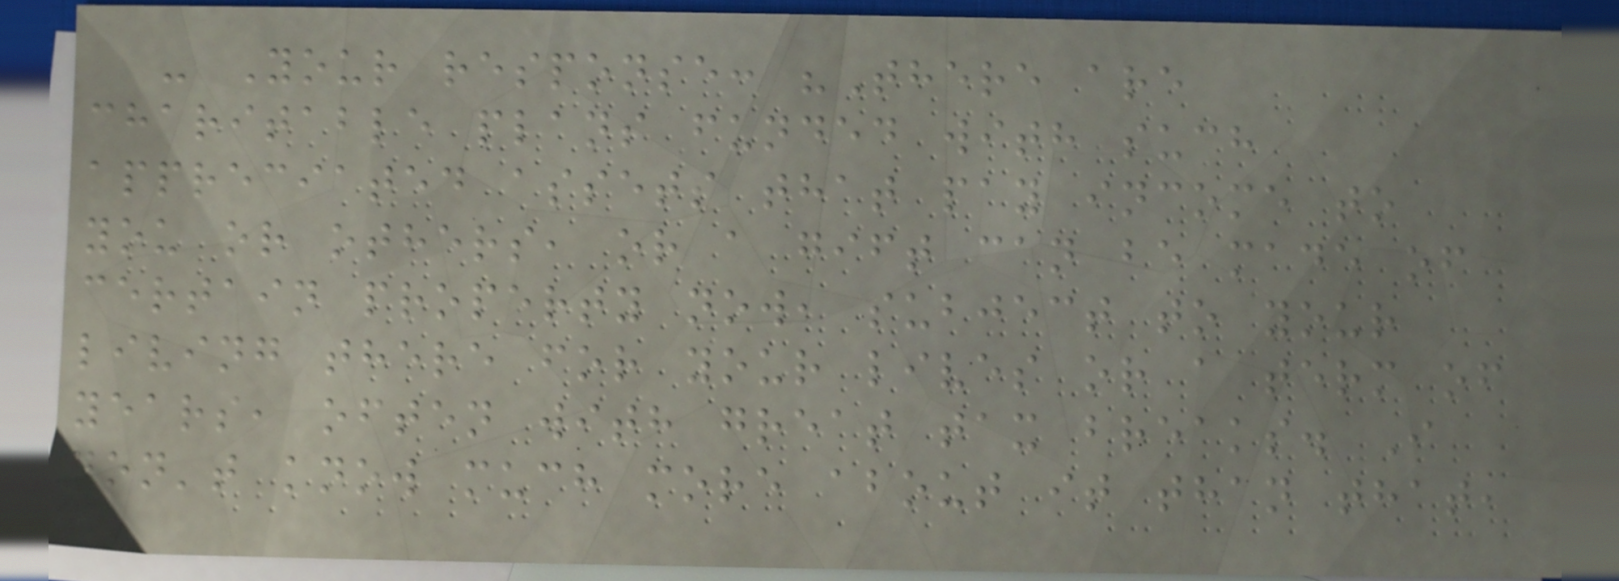- Your response: "There are
charitable plans funded with such
appreciated assets that pay income to
you or others, or a gift can be made of
certain property now, subject to your
living there for your lives or a term of
years, often with great tax breaks. I
don't know much more about it than that,
